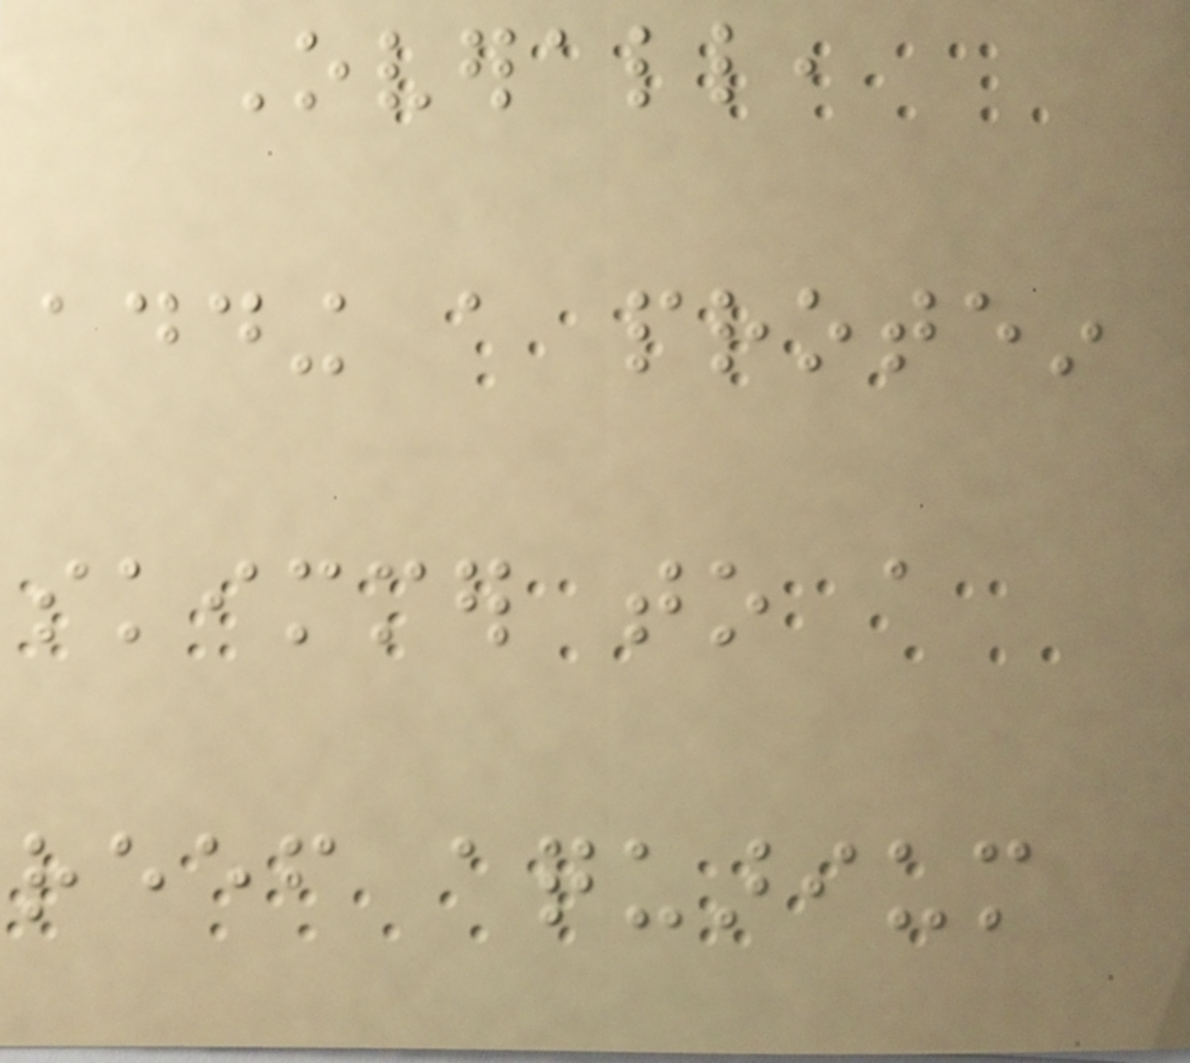Overall,
adding a protein
skimmer to a
reef aquarium
